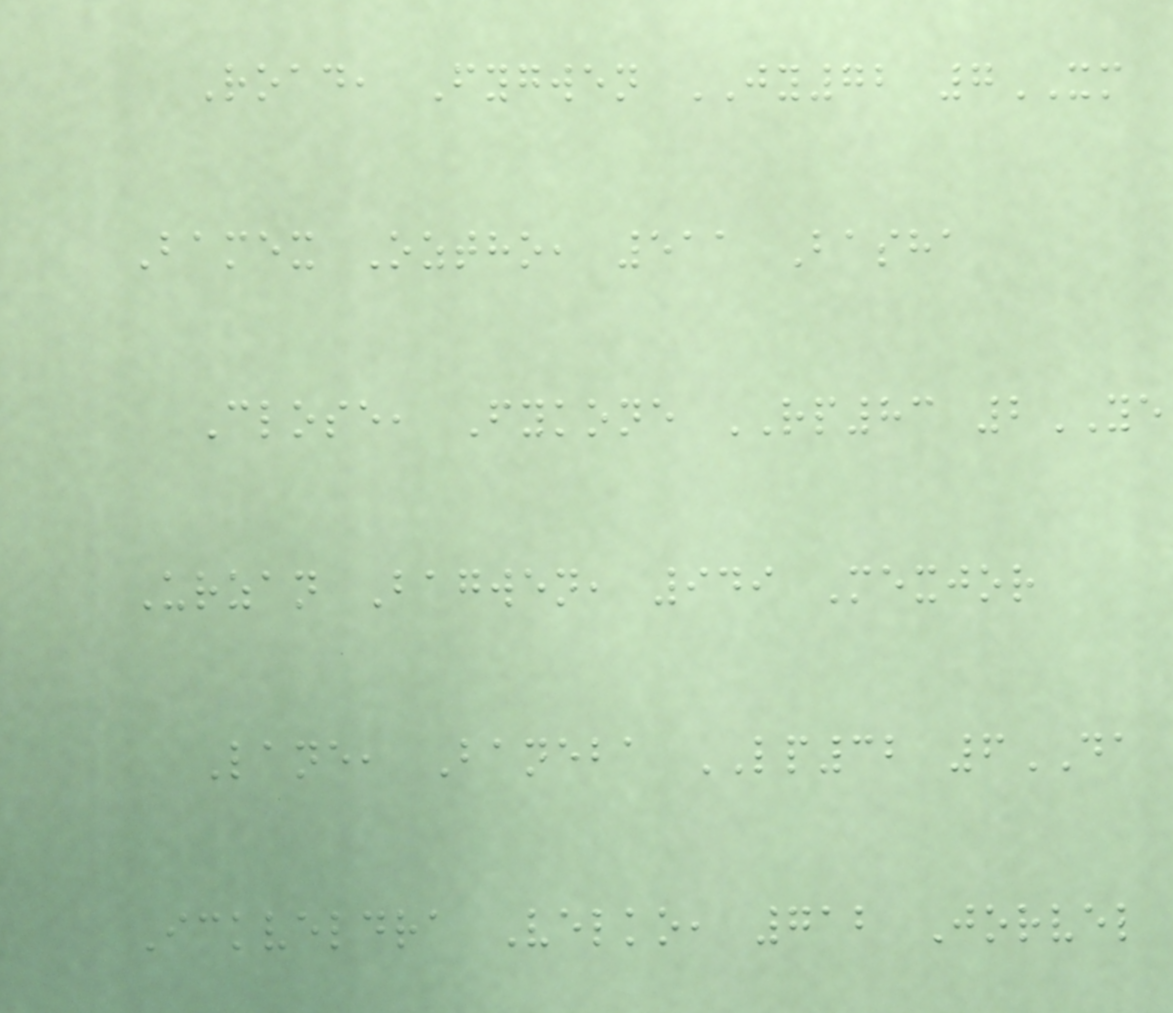Road, Fygwen JY72 7XM
Bamex Oztho, 511 Basha
Close, Fykone RP83 2YE
Urzan Bagwen, 949 Mexjor
Lane, Baneba LP32 6DA
Ickveldra Velko, 712 Jorvel
